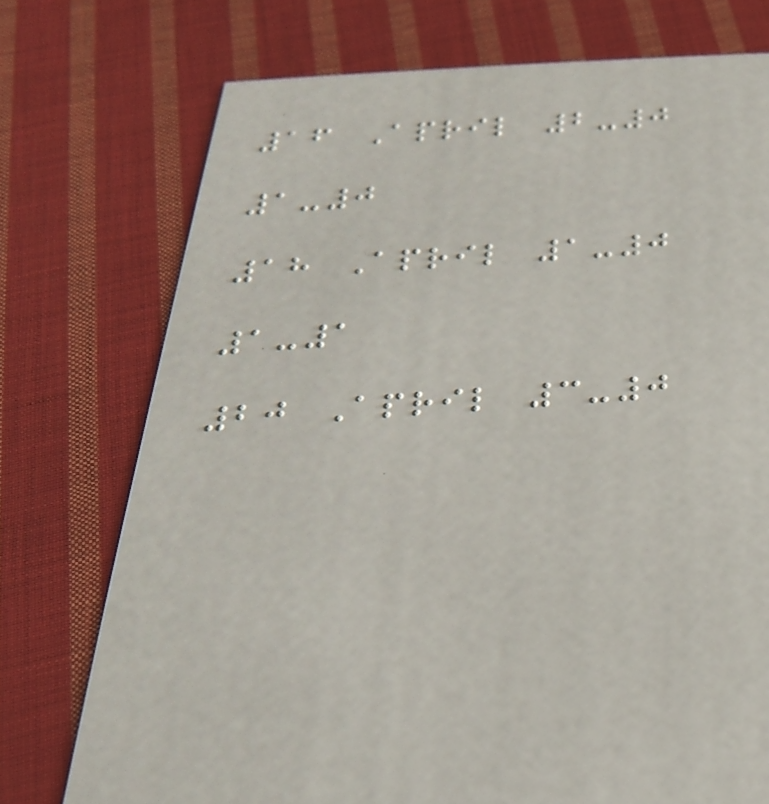16 April 2-0
1-0
18 April 1-0
1-1
20 April 3-0
